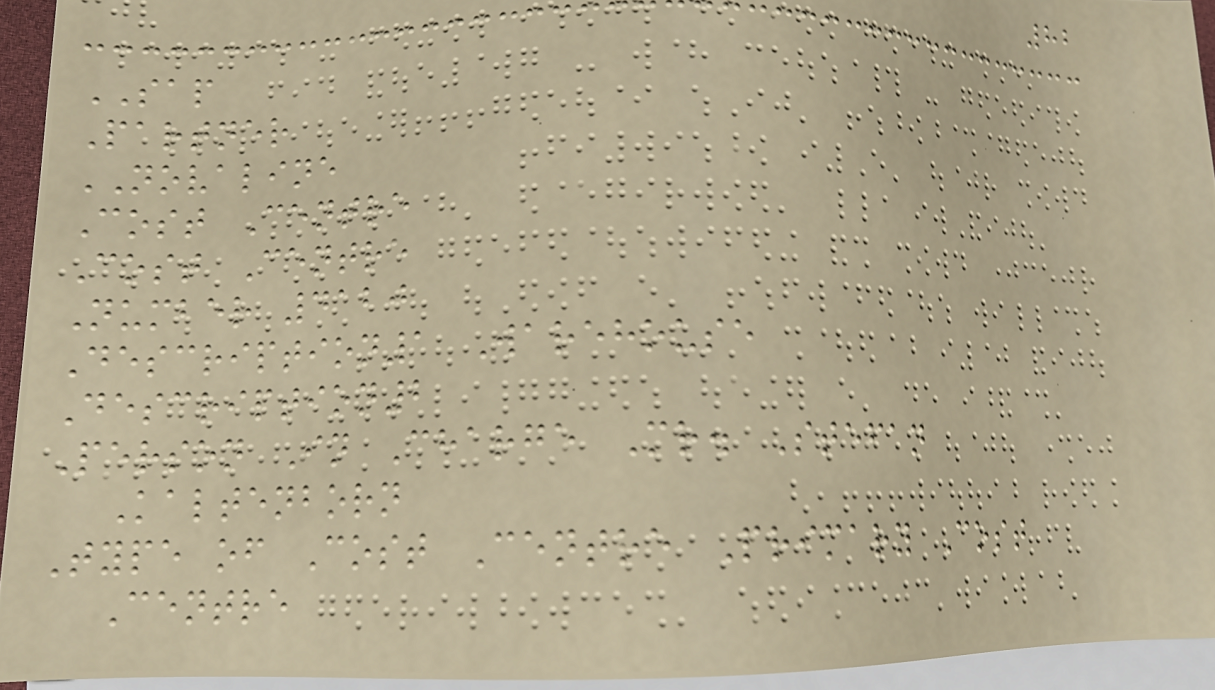82
SAP
Partner
NOVALINE
Cost Centre
Cost Centre
Number 4120
Description1 Warehouse
Description2
Person In Charge Mr. Stefan
Kaltenborn
Type of Cost Centre Primary Cost
Centre
